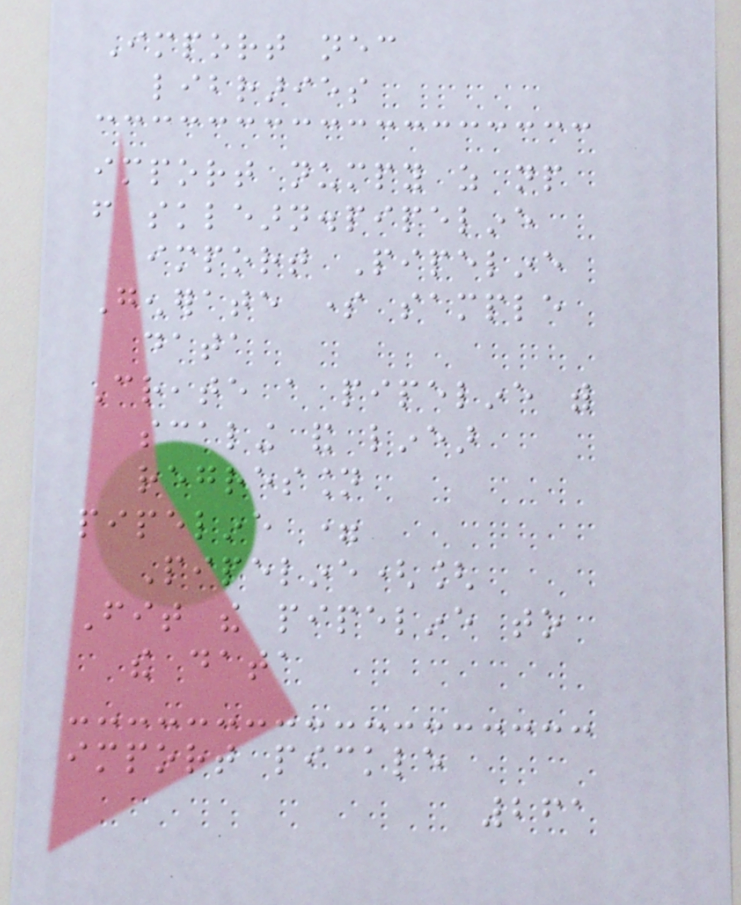Import necessary
libraries
import numpy as np
from sklearn.pipeline
import Pipeline
Generate some sample
data
Create a pipeline with
scaling and linear
regression
pipeline =
Pipeline([
Fit the pipeline to
the data
import pickle
261
